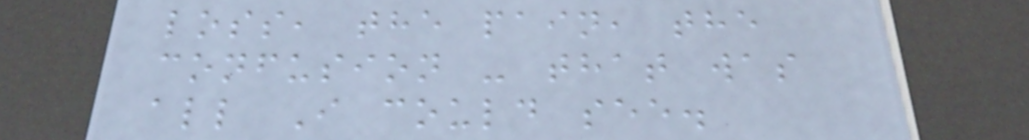loss, the pain, the
confusion - that was
all I could see.
